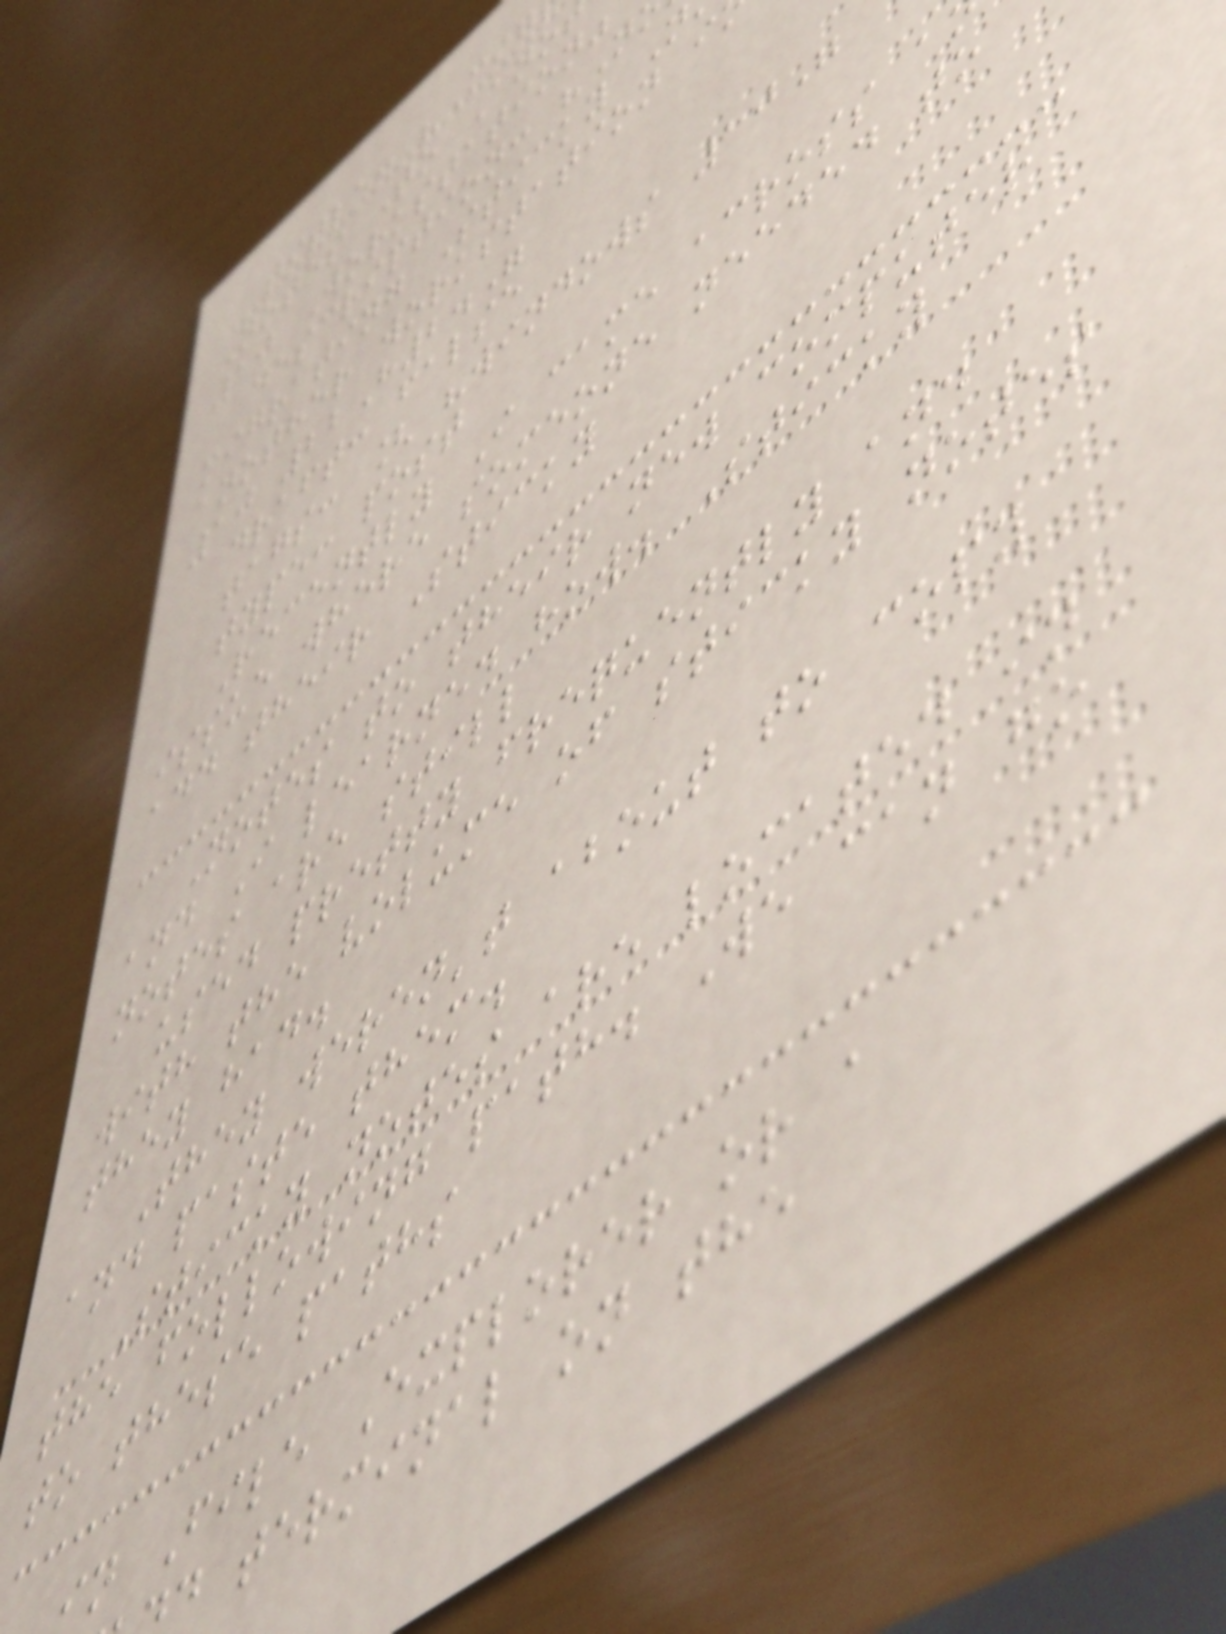title: "Mig
Notes To Ano
10 Workstation"
description: "N
migrating Sticky N
another workstation i
10 22H2."
draft: false
tags: [ "windows 10"
type: post
Recently I came across a
issue where someone needed to
add their Sticky
Notes to their new computer
and I learned how. Sticky
notes are still
used pretty frequently and
with the volume of sticky notes
they had.
They weren't about to copy
and paste them.
Sticky notes are located in
the following path. We can go
to these paths
in File Explorer or a
d terminal on the
